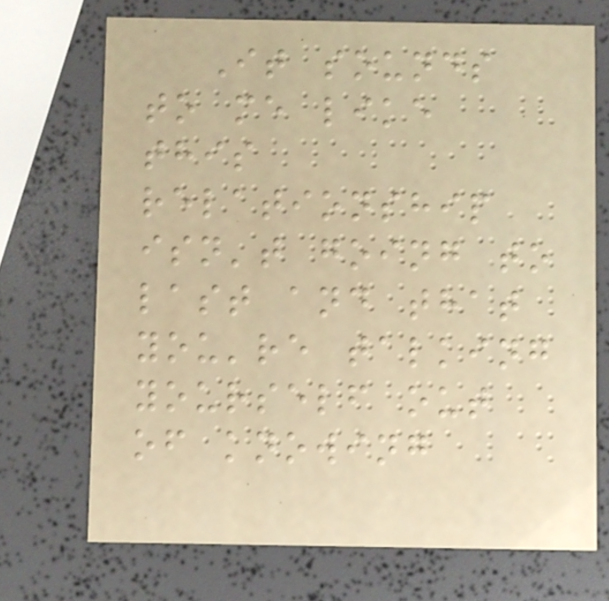It sounds
to me like
this
relationship
isn't going to
last and that
you're talking
yourself out
of knowing
